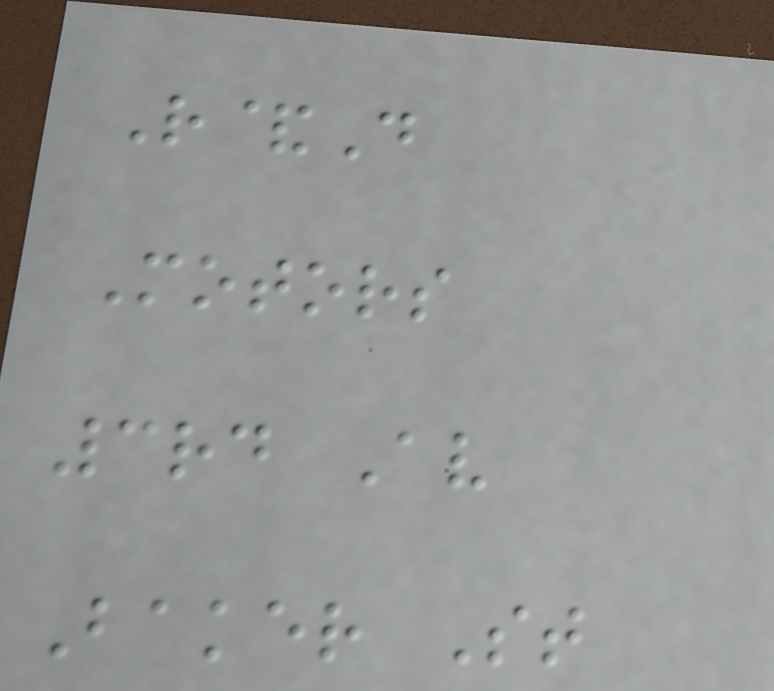R&D
Motors
3rd Av
Baker St
